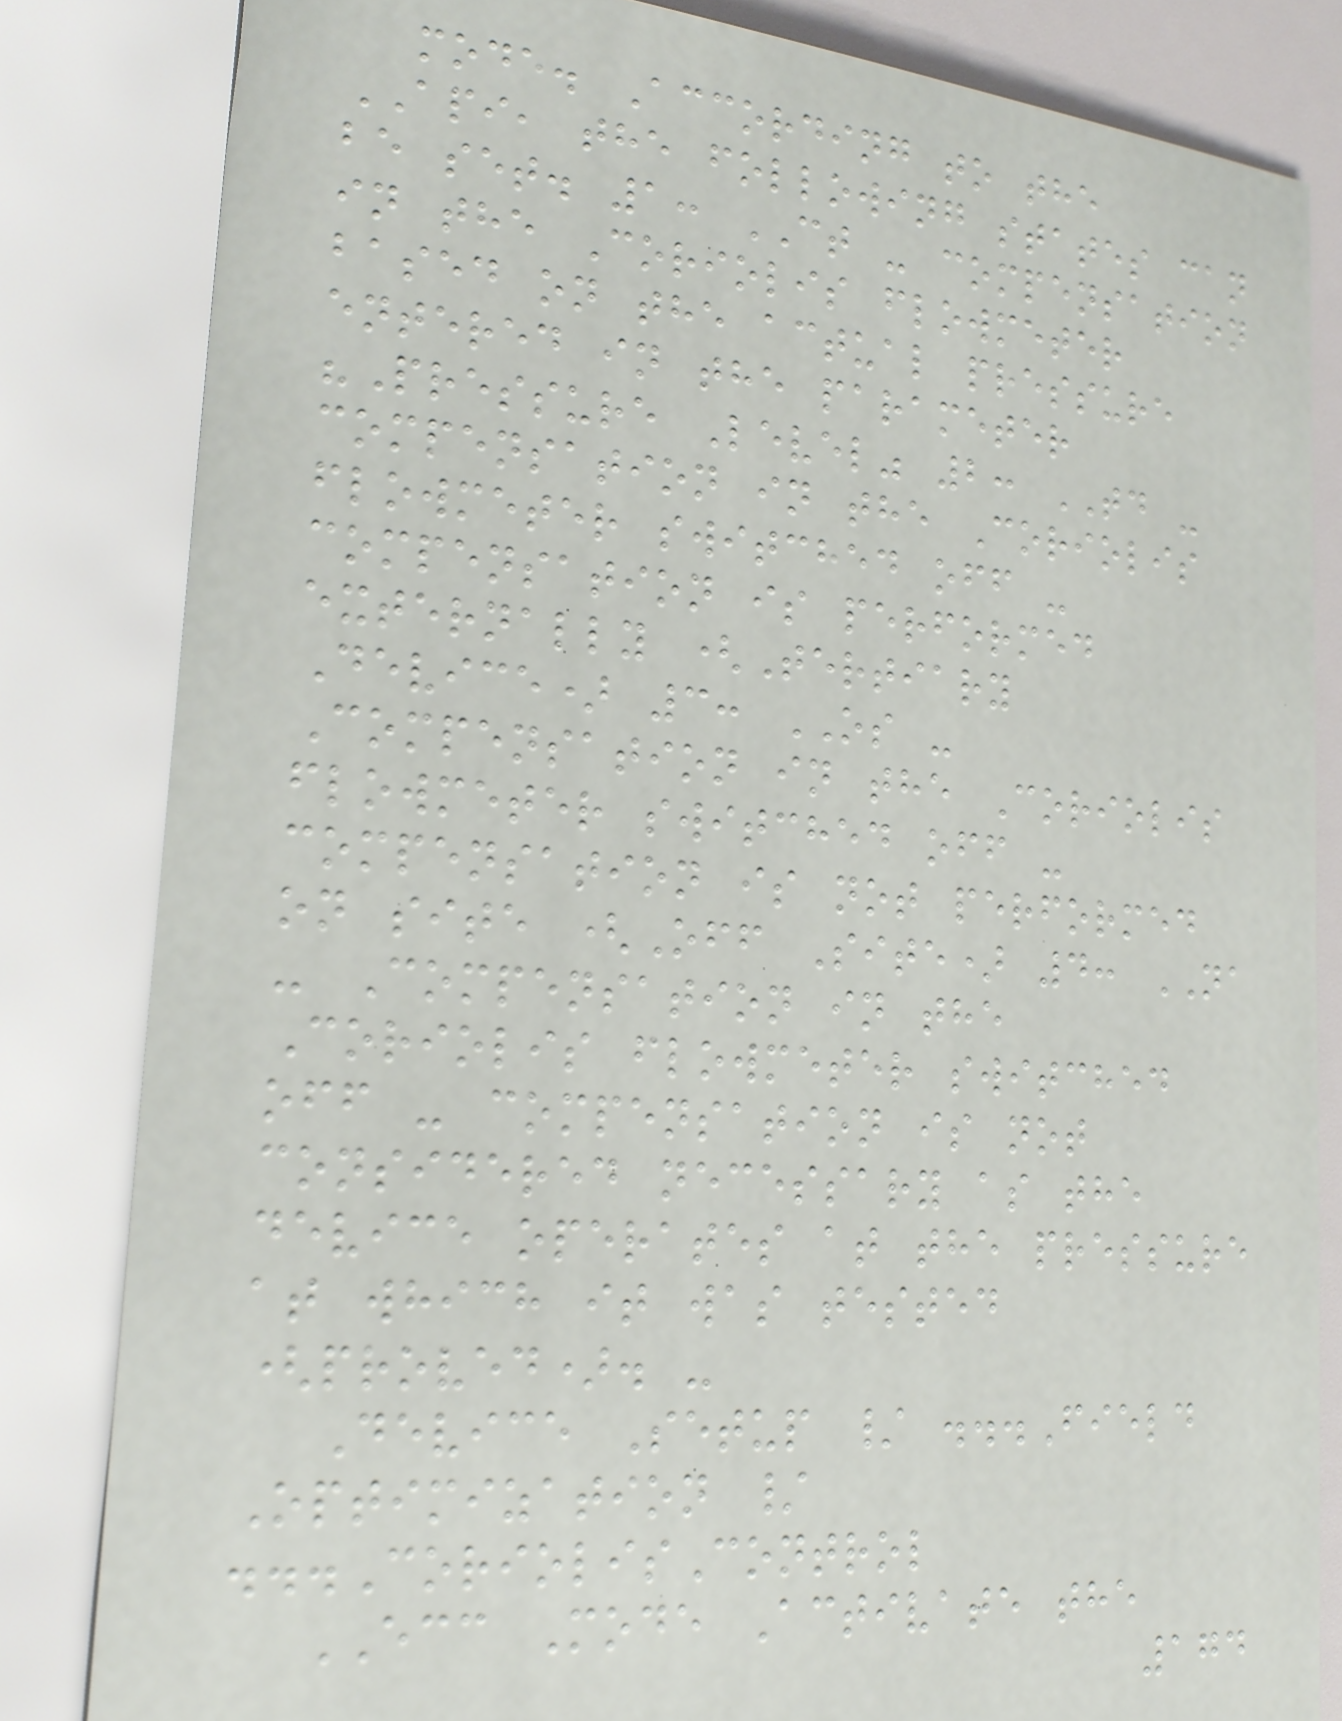mode. According to the
API, the following states can
be set. 1: CT - compensation
in the Coriolis flowmeter
based on the actual pressure
entered in the parameter
"Pressure Level" 2: TD -
compensation in the Coriolis
flowmeter switched off -
compensation is performed
externally (Tertiary
Device) 3: OS -
Compensation in the Coriolis
flowmeter switched off -
compensation is not performed
on site (Off Site) 4: NA
- Compensation in the
Coriolis flowmeter switched
off - compensation is not
considered necessary as the
device operates at the pressure
at which it was tested
(proved). -
Device Setup / ...Field
Optimization /
...CoriolisControl
ECC Mode Activate the
174
